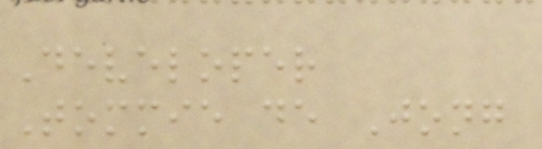Developer
Tommie de Jong
